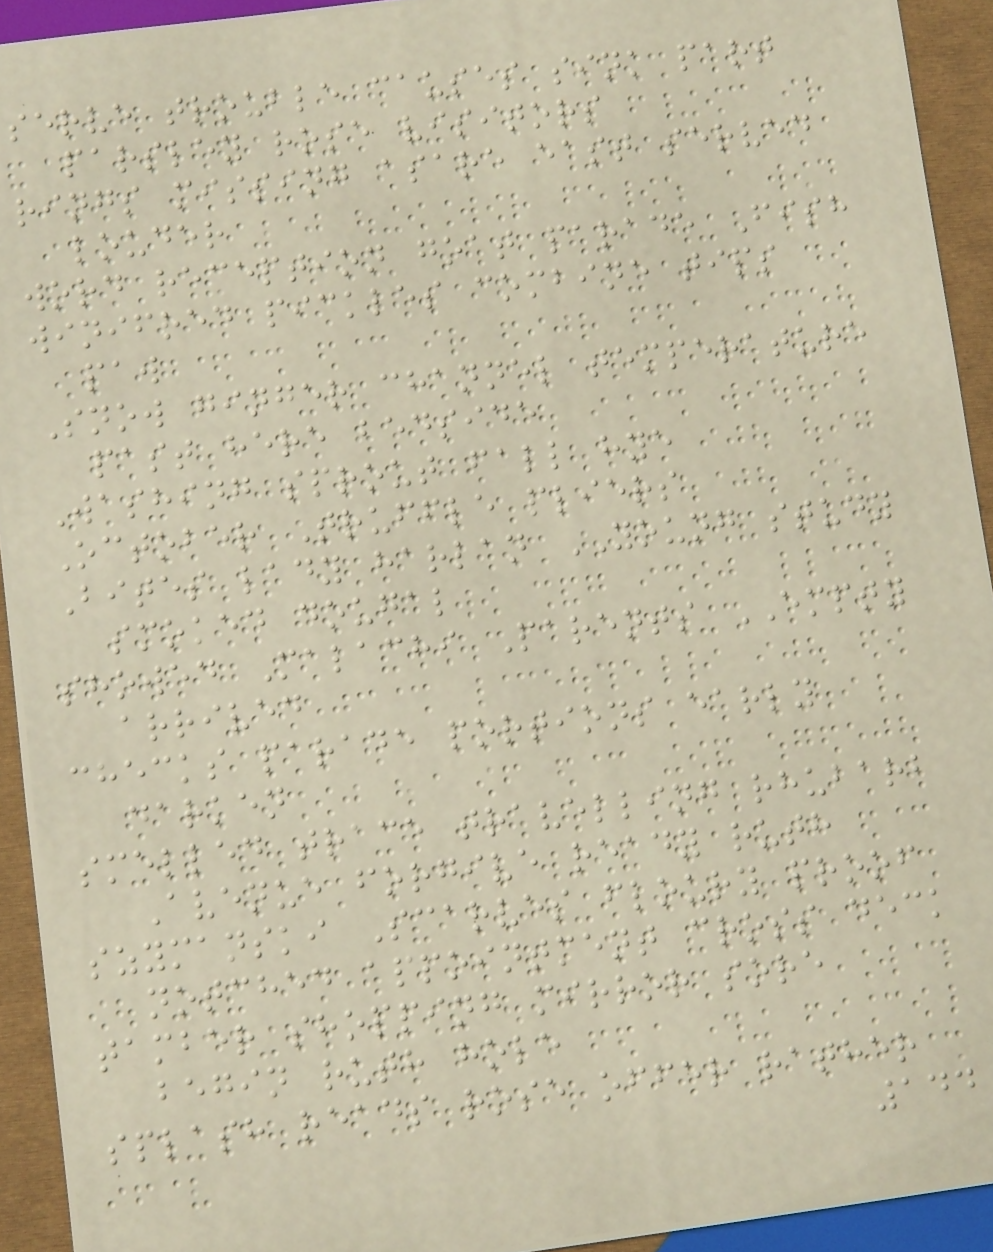serve trouble causes sink part
parsley rose visitors
rings missing asare east served
louder
word reception goat parade Fish
winifred pickles combine tips
paw
Snow ginger channel temperature
past here bedside
Washing sprout fall hye
October Truffle pliers
Bites lady harlan YOUNG study
smoked dougal
showed Malachi Parents EMPTY
arrived
checks parade portions early
darken
smelled trace travelling rhubarb
Avenue forgive ready ruth
szymanski Scarves floury proof
notched appointment cross deck
tamber shopping mirror sore
begin ruth hole
splash reads rose offer rather
144
